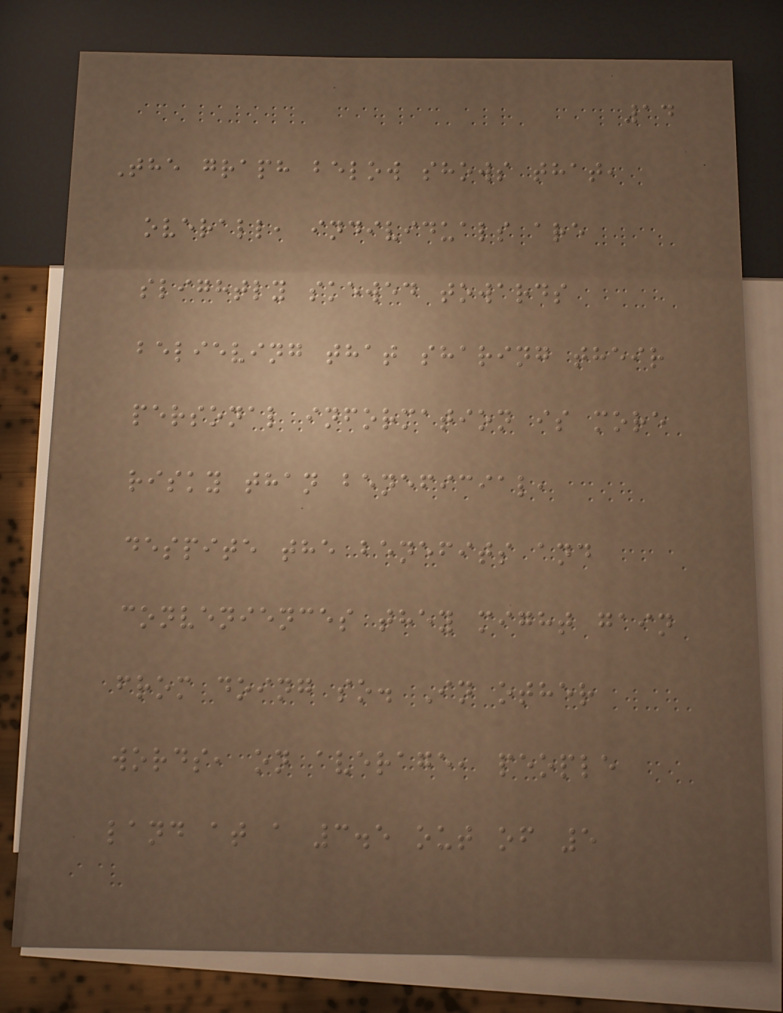14
The graph below shows that,
overall, individuals are
slightly skewed towards
believing that sharing their
personal information is more
risky than beneficial,
despite the benefits and
conveniences they might gain
from doing so. In other
words, on average, people
land at a 3.5 out of 5
